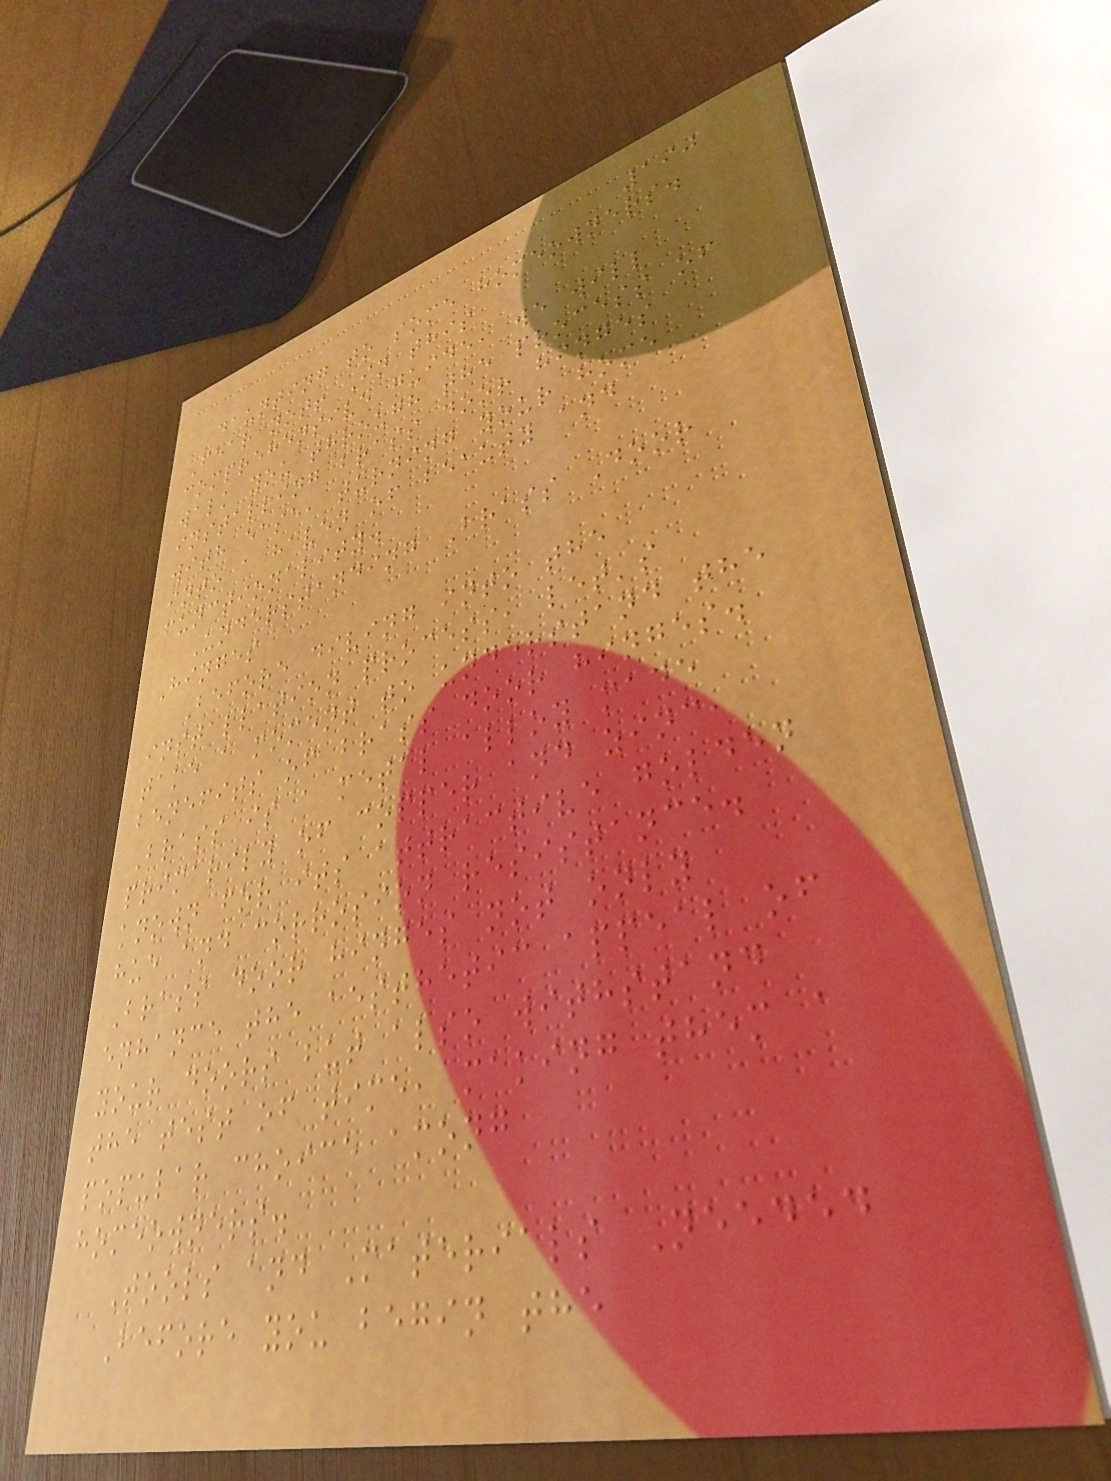190
daunting to some homeowners.
Fear not! In this
comprehensive guide, we will
walk you through the process of
installing brass door hinges
with ease, turning your home
into a haven of beauty and
functionality.
Understanding Brass Door
Hinges
Before diving into the
installation process, let's
take a moment to understand the
benefits of brass door hinges.
Brass is a metal alloy made
primarily of copper and zinc,
known for its attractive golden
hue and corrosion resistance.
Brass door hinges not only
enhance the aesthetic appeal of
your doors but also withstand
the test of time, making them a
popular choice among
homeowners.
Tools and Materials Needed
Before you begin the
